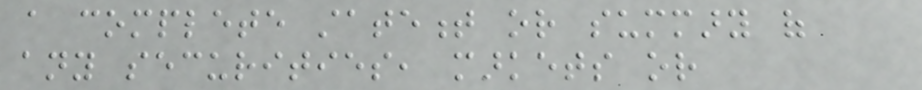a complete statement or summary of
any securities, markets or
